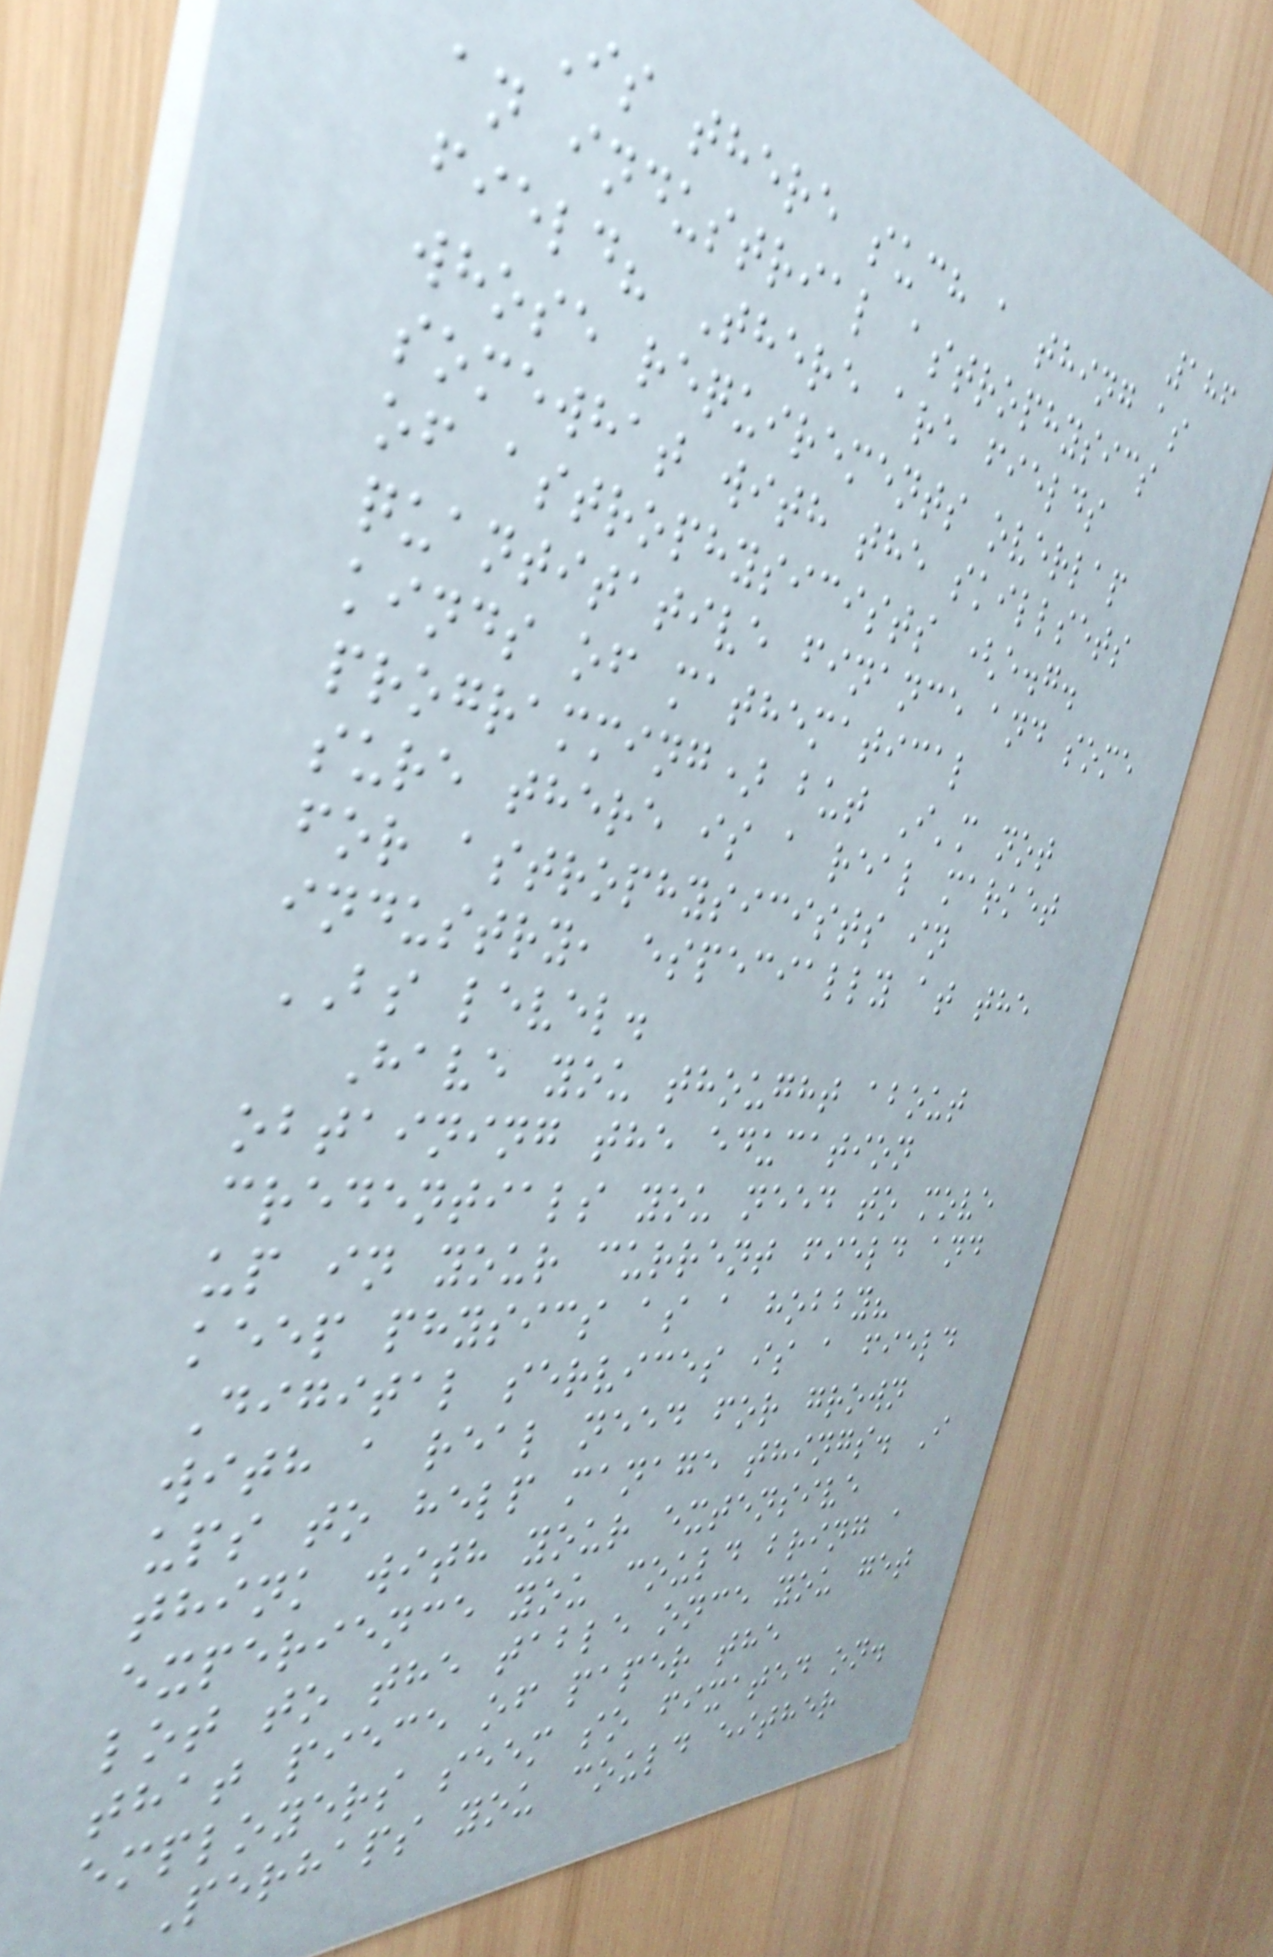186
Is there such a thing as
an industrial astrophysics
field? There are fields
whose requirements overlap
somewhat with the skillsets
of astrophysicists (e.g.
quantitative finance and some
kinds of mathematical
programming) but I'm not
sure there is a real market
for astrophysicists in
industry, especially at the
BS level.
Have you thought about
obtaining the education
credentials you need to move
up in your current field and
keep physics as a hobby?
Digital services is a field
with a real need for grown
ups to help manage things. I
think with your extensive
experience you could bring a
lot to the table once you get
that piece of paper the
employers seem so fixated on.
Perhaps you could either
